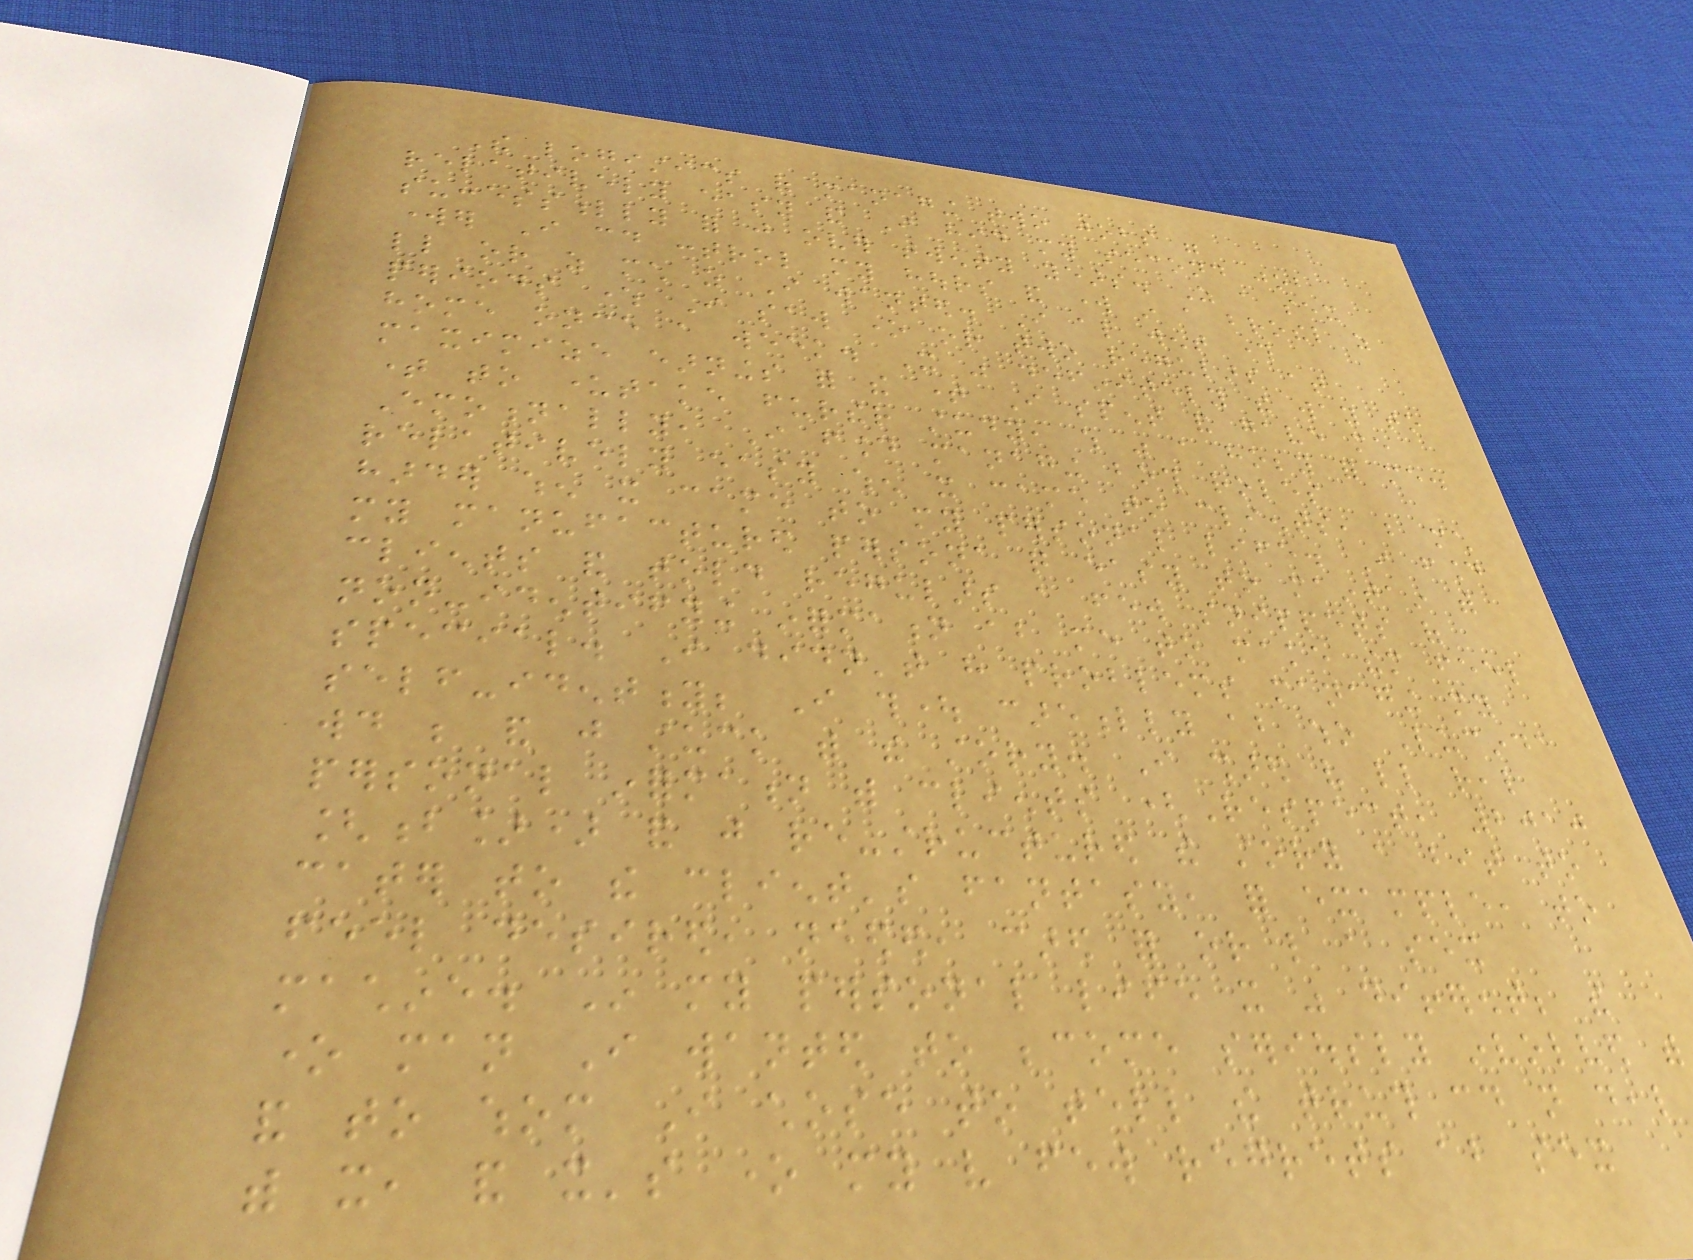The logistics of managing two jobs were
relatively easy and I hid my second job
successfully for just over twenty years. As a sex
worker I could control my hours and work in a brothel as
little or as much as I wanted. I also went through
periods where I saw one or two regulars at
home once a week. It was definitely the way to
maximize earnings for the time I spent and gave me
time to undertake further study, which was a hobby for me.
Emotionally, I found managing both roles
relatively easy when it came to clients, but much
harder when it came to my personal life. I found
my manufactured persona quite easy to maintain with
clients and told regulars a few snippets of
non-identifying information about me to make them feel
special. I didn't have problems managing my
self-identity; I thought carefully about who Lucinda
would be and just stuck with the story. I shared very little real
personal information with clients (Respect, 2010
[b]) and just re-structured the story a bit to
cater to the client's fantasy, for example, to
feel desired, needed, cared for or like a sex
machine. In my personal life it was different; the
one man I wanted to become seriously involved with
and to whom I chose to tell the truth could not deal
with it, and it's one my very few regrets about sex
